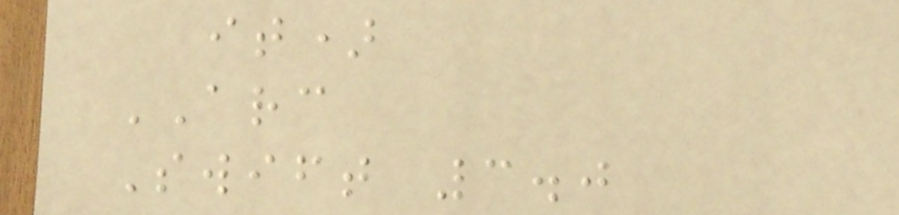it)
ARC
Swift 3.0
